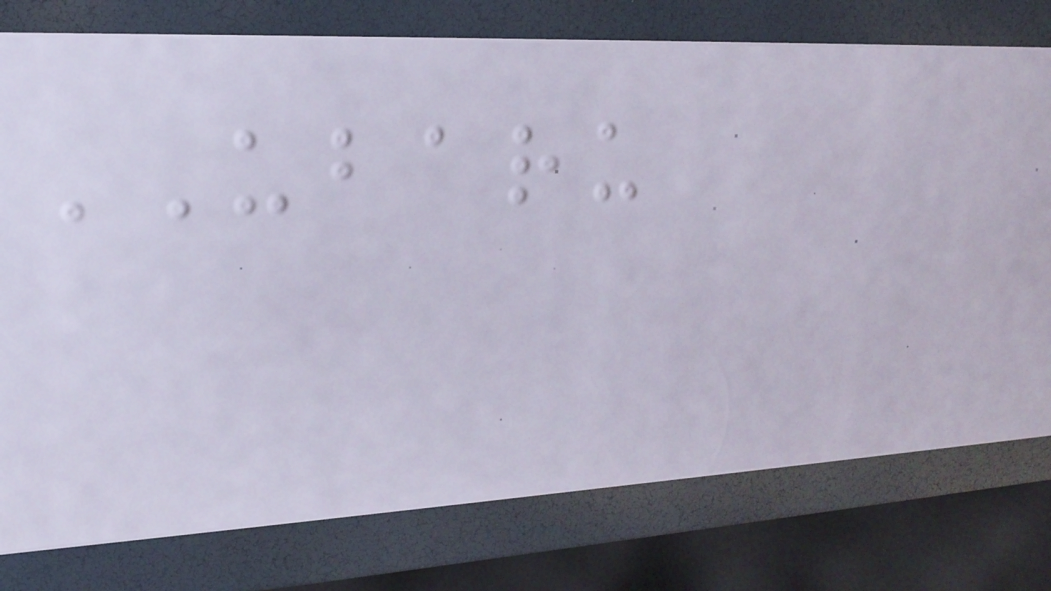UBARU
